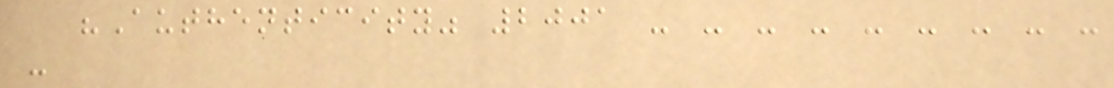"Authenticity" 2001 - - - - - - - - -
-
